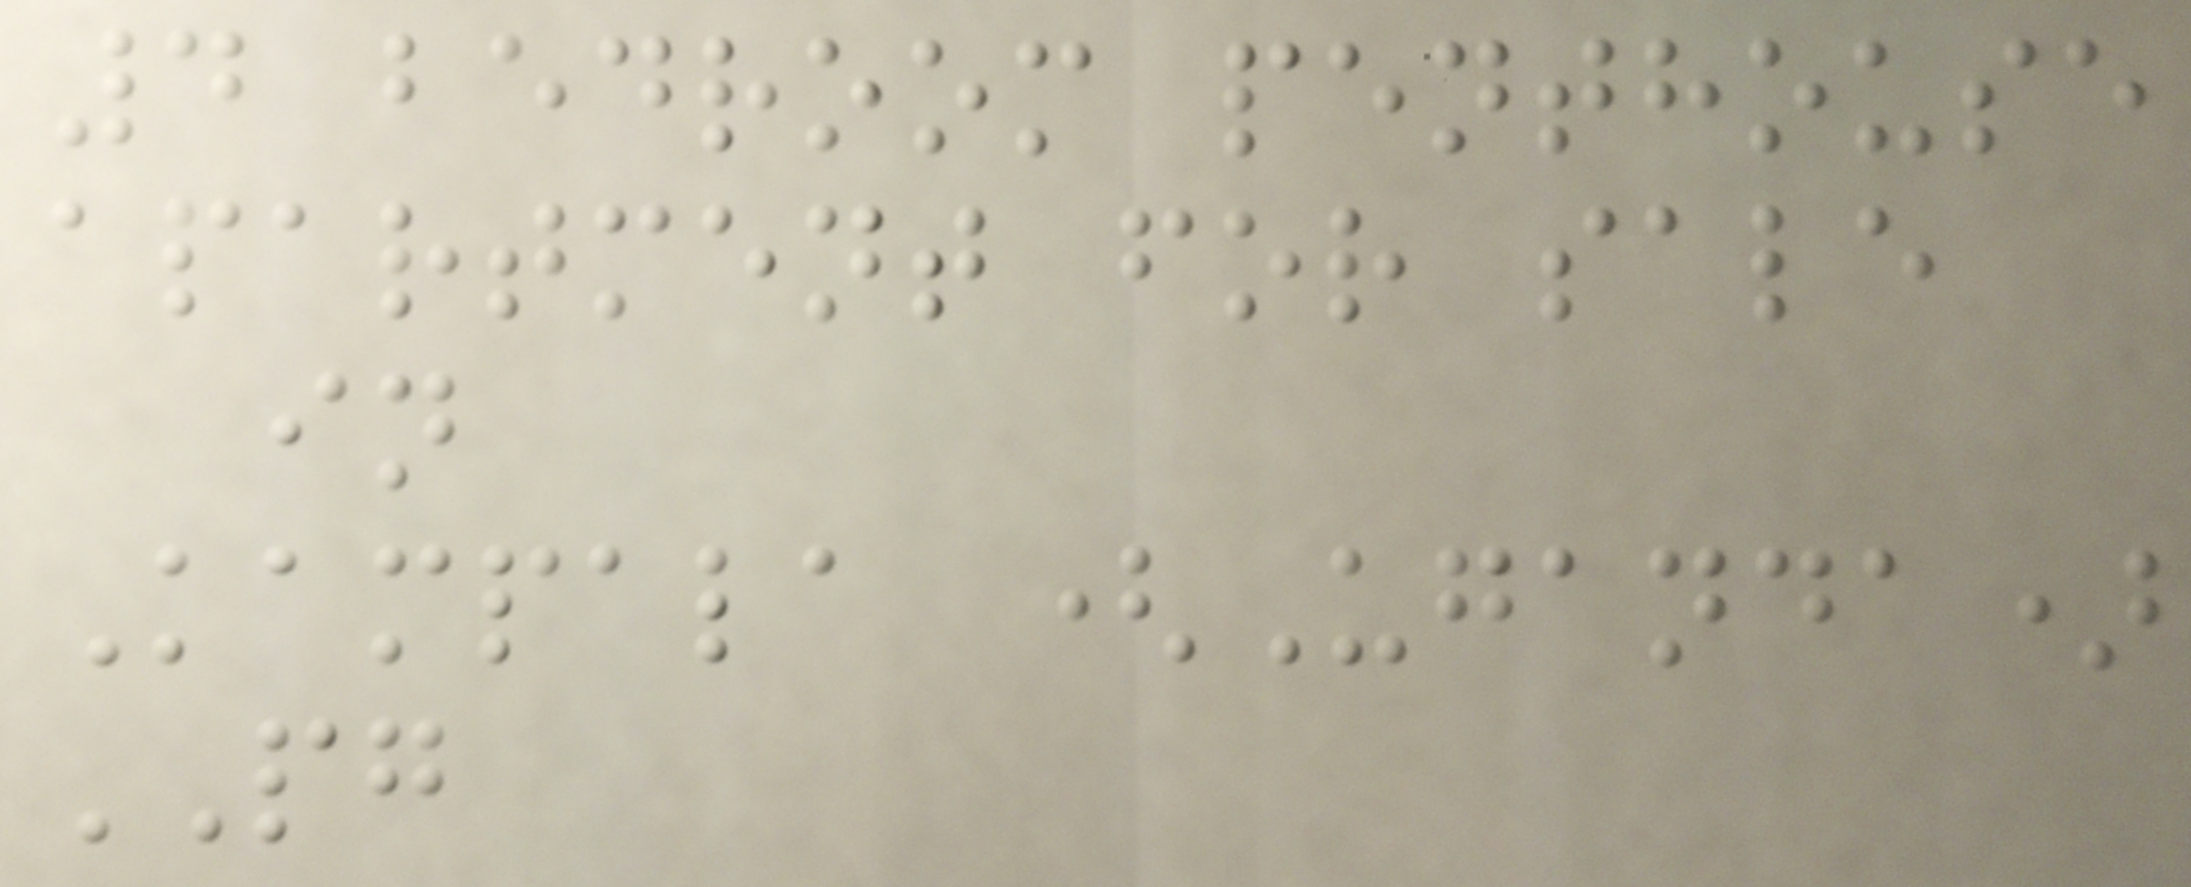4 bedroom penthouse
apartment for sale
in
Kampala (Uganda)
PG
